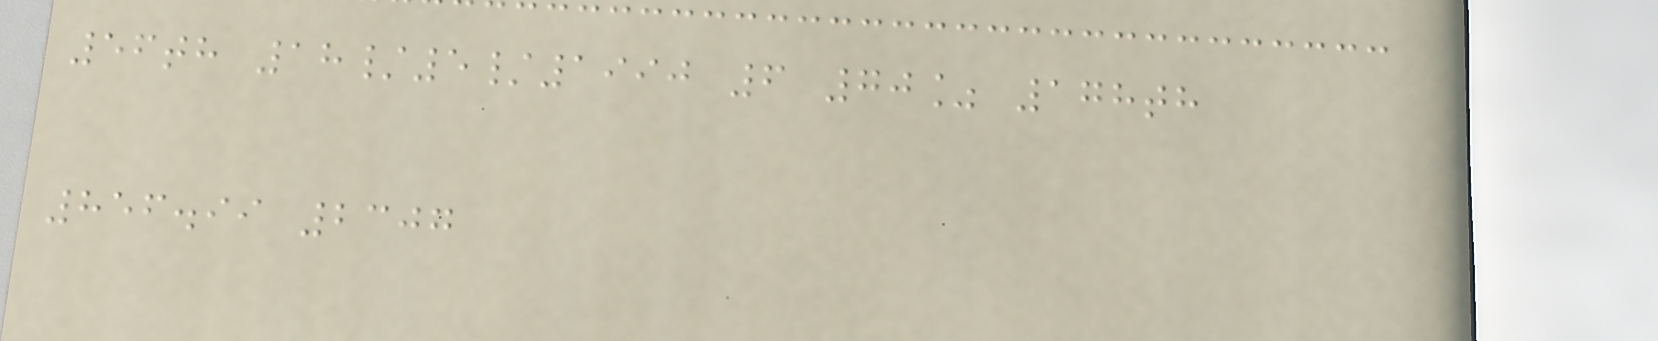56th 18/5/1990 6 70% 178th
856.99 2307
